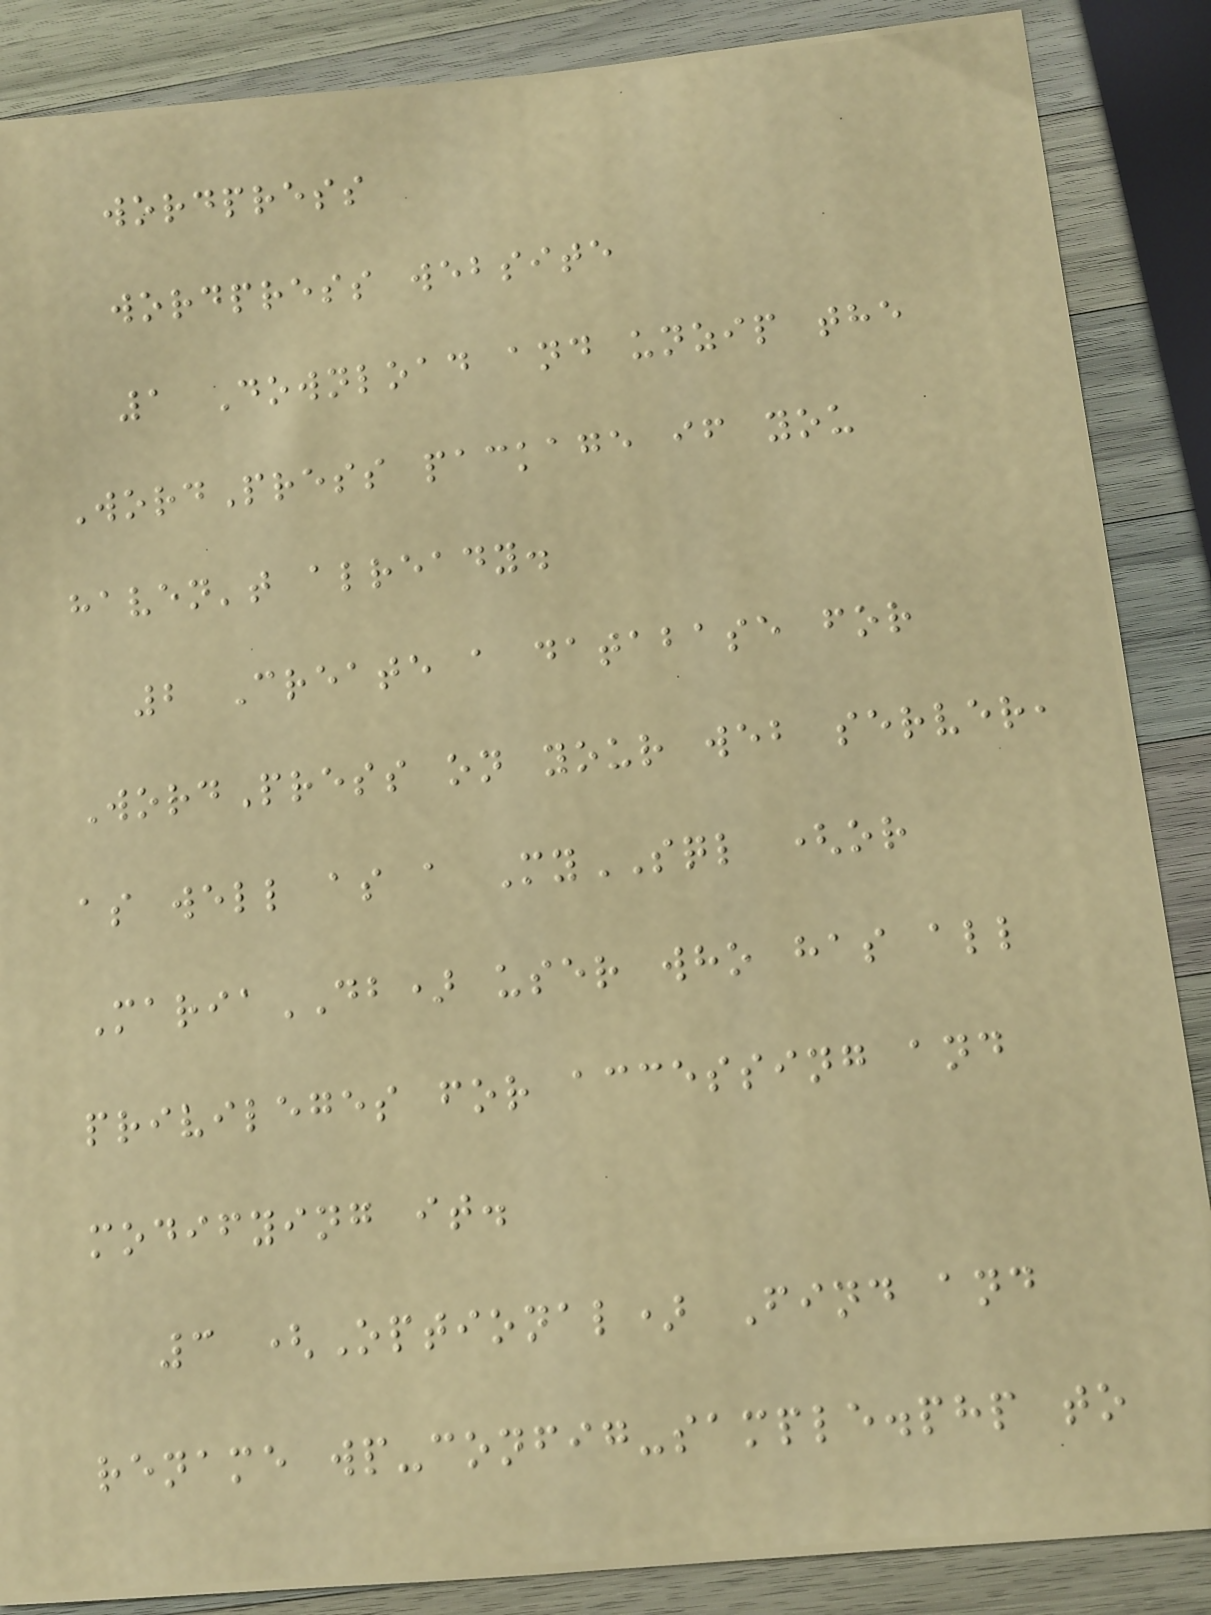wordpress
wordpress website
1 Download and unzip the
WordPress package if you
haven't already.
2 Create a database for
WordPress on your web server,
as well as a MySQL (or
MariaDB) user who has all
privileges for accessing and
modifying it.
3 (Optional) Find and
rename wp-config-sample.php to
